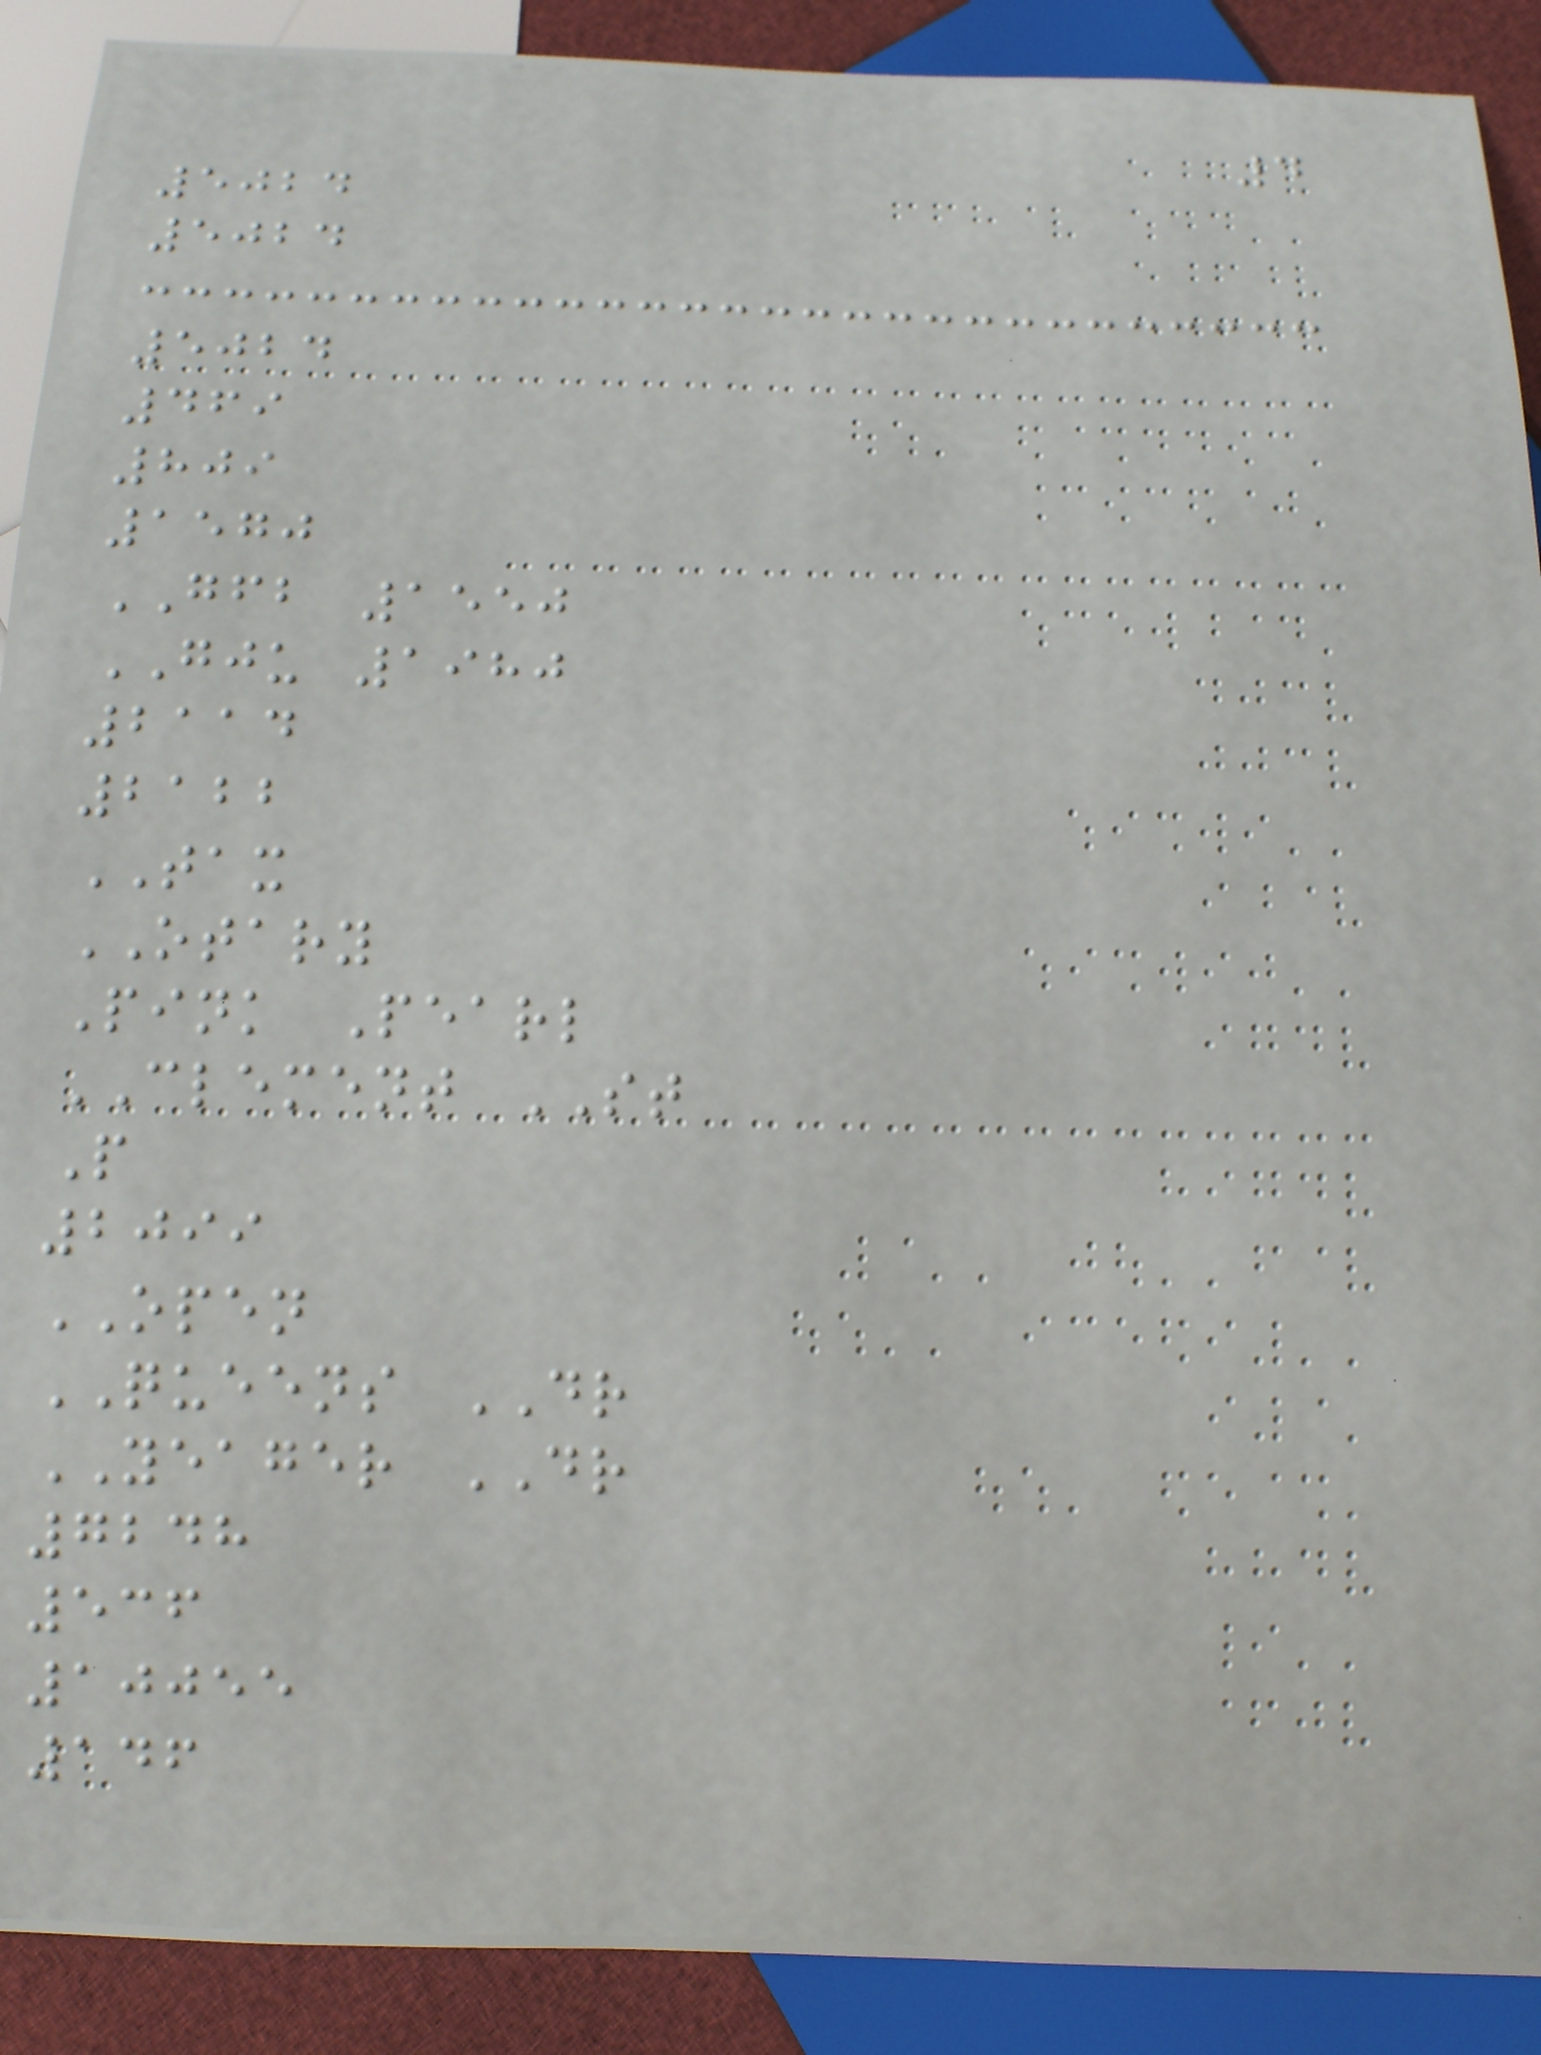4
5024
5024
5024
469
809
1570
GFB 1550
GJU 1980
2114
2122
TAX
OTARY
Pink Pearl
CLEMENT ST
P
2099
OPEN
QUEENS DR
YEAGER DR
7248
536
10055
146
